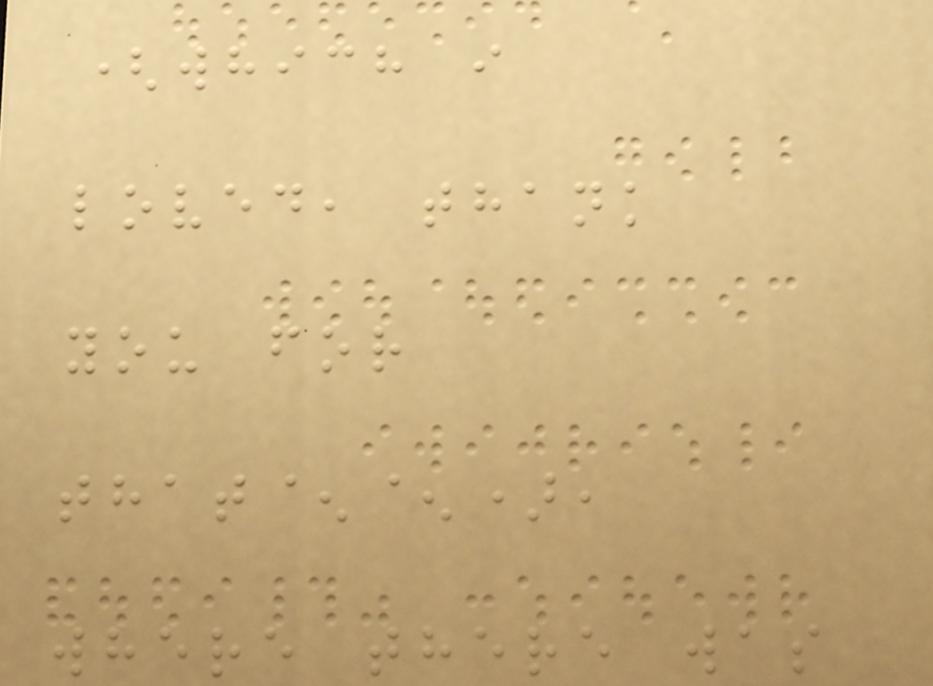(which i
loved, thank
you for
that^^),
where there was
